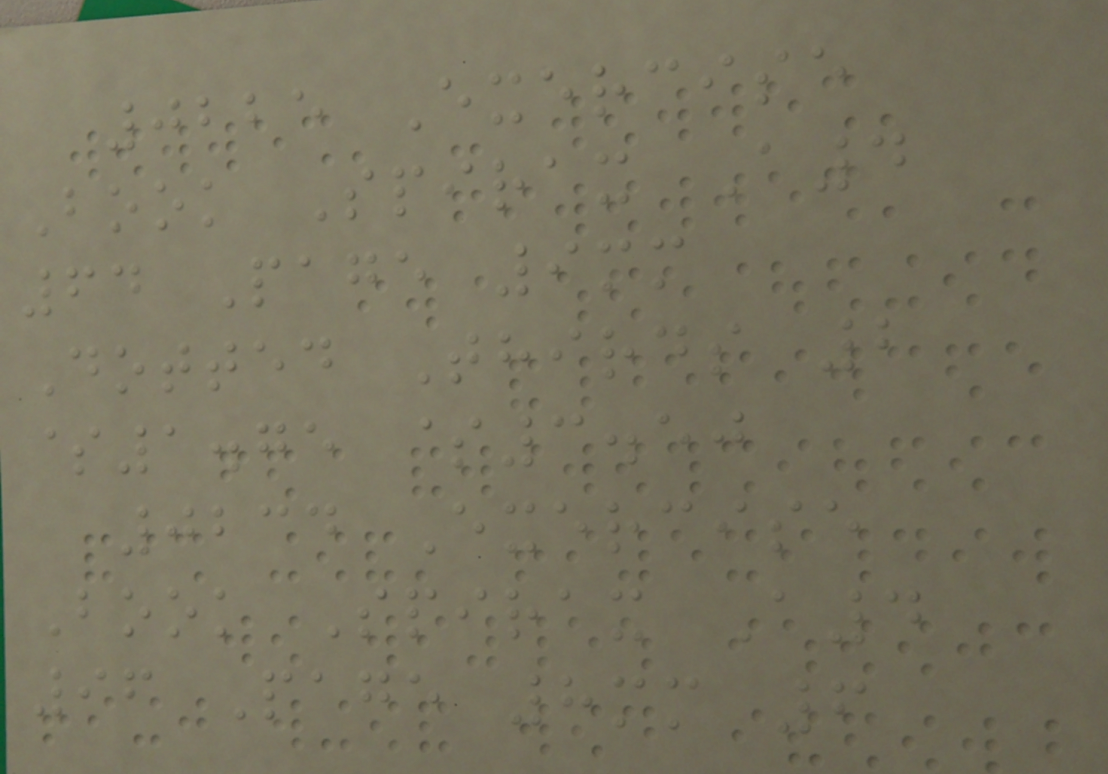0225 Exercise
Book Spirax A4
64 Page 9mm
Dotted Thirds 2
$1.75 $3.50
0234 Exercise
Book Spirax A4
96 Page 8mm 6
